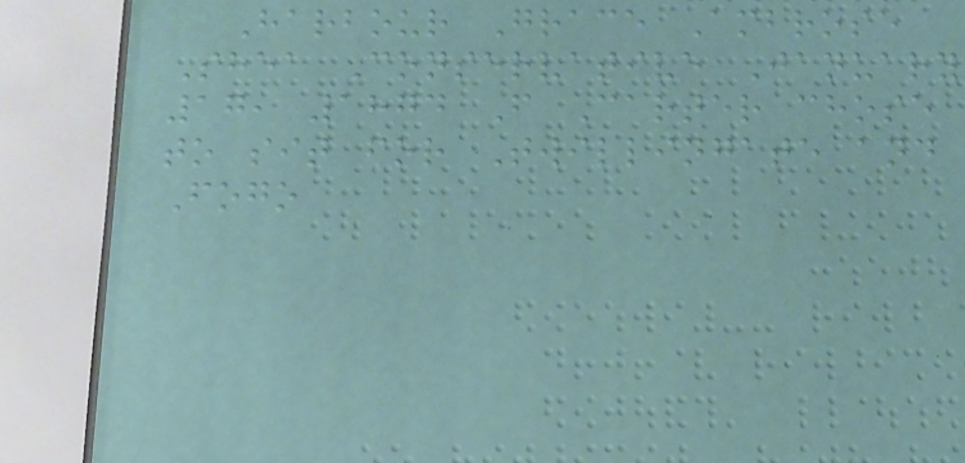Harbour Grace Ambrose
Shea Conservative January
17, 1874 F Carter chose
to sit for Twillingate and
Fogo
